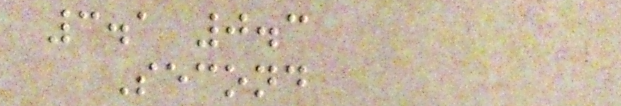3.1 0.3
Second
